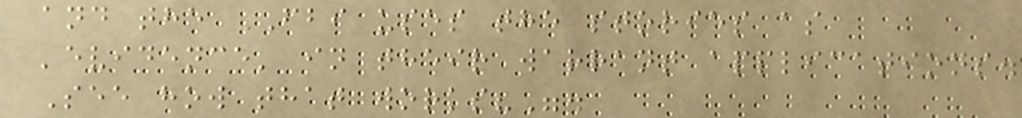and the FBI uses the stories as
'evidence' in their warrant applications.
See how that works?".
